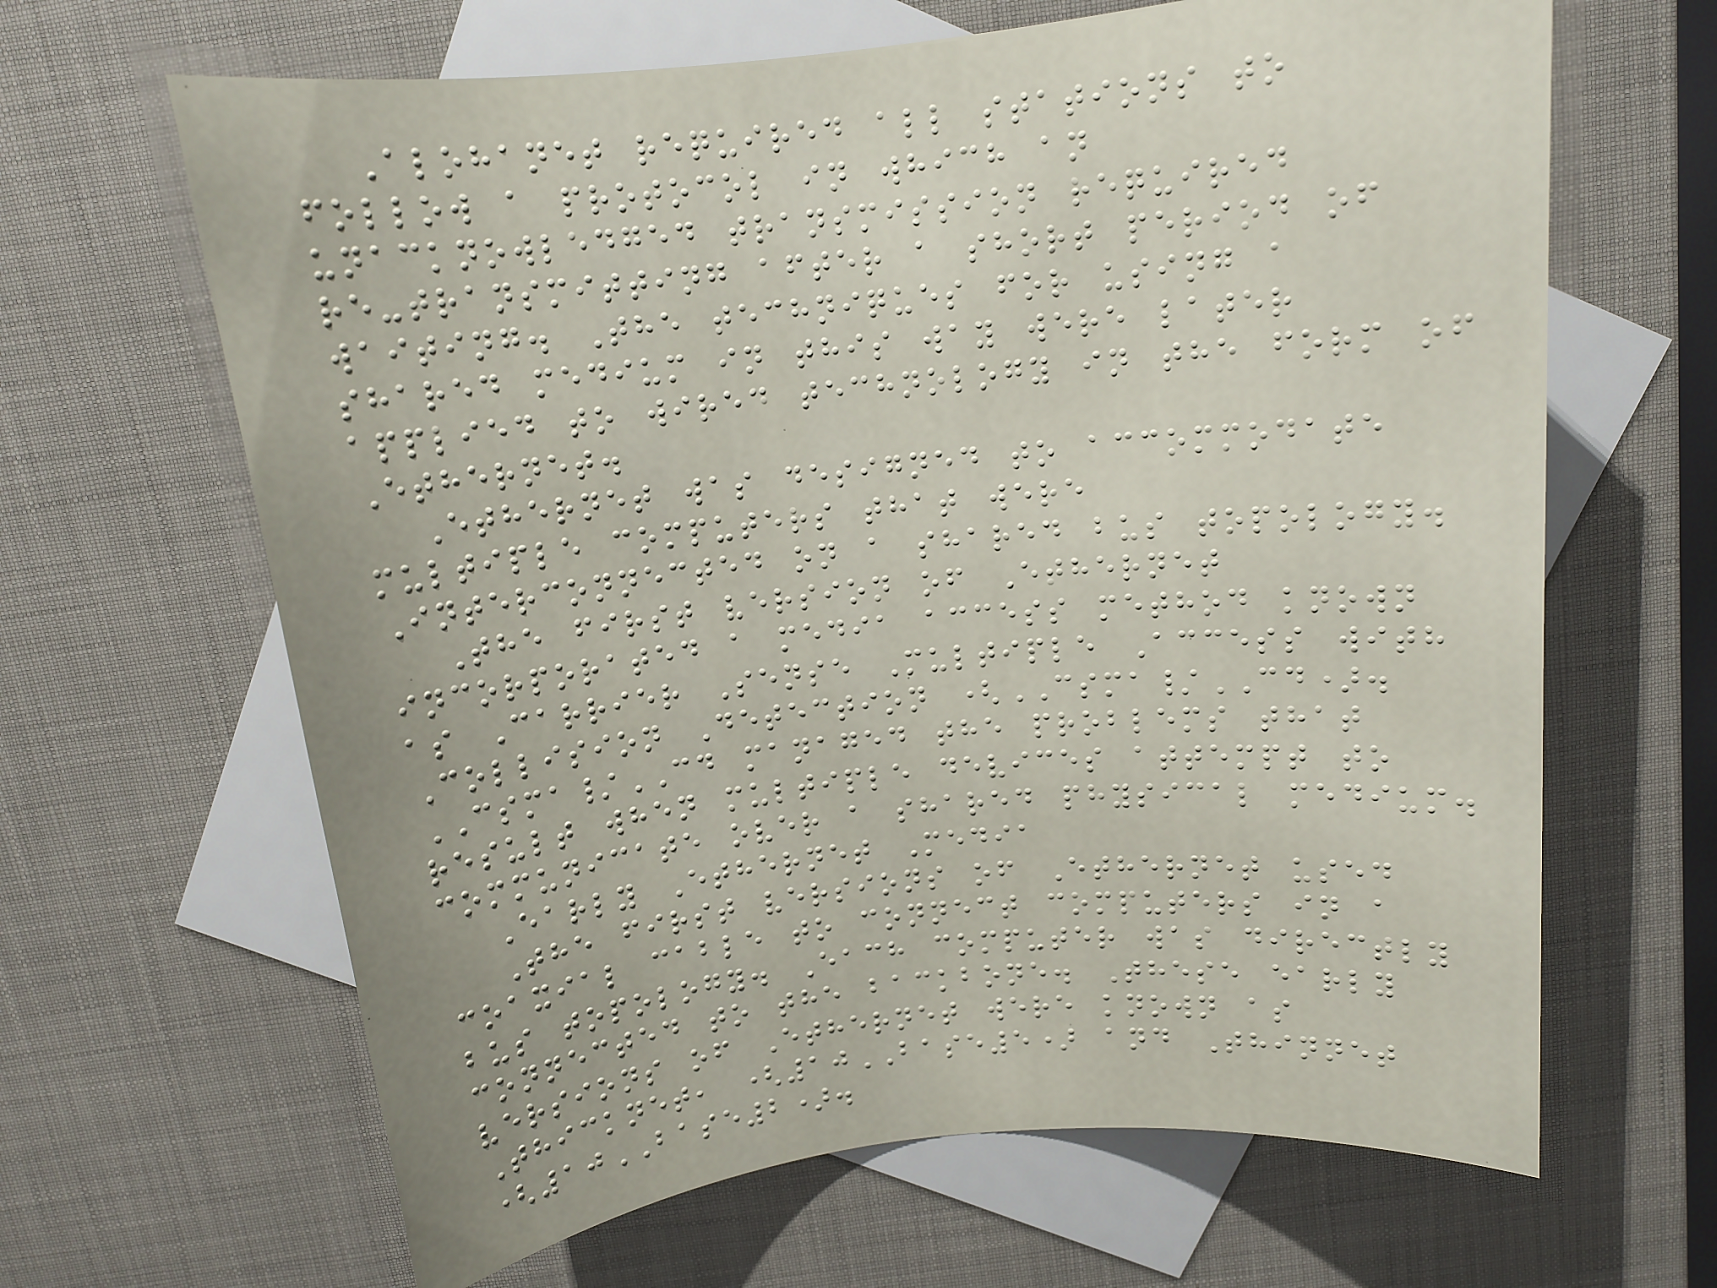Alohanet required all stations to
follow a protocol in which an
unacknowledged transmission required
re-transmitting after a short period of
waiting. The techniques for using a
shared medium in this way were later
applied to wired technology in the form of
Ethernet.
Ethernet was designed to accommodate
multiple computers that were
Interconnected on a shared bus topology.
The first version of Ethernet
incorporated a media access method known
as Carrier Sense Multiple Access with
Collision Detection (CSMA/CD).
CSMA/CD managed the problems that
result when multiple devices attempt to
communicate over a shared physical medium.
Early Ethernet Media
The first versions of Ethernet used
coaxial cable to connect computers in a
bus topology. Each computer was directly
connected to the backbone. These early
versions of Ethernet were known as
Thicknet, (10BASE5) and Thinnet
(10BASE2).
